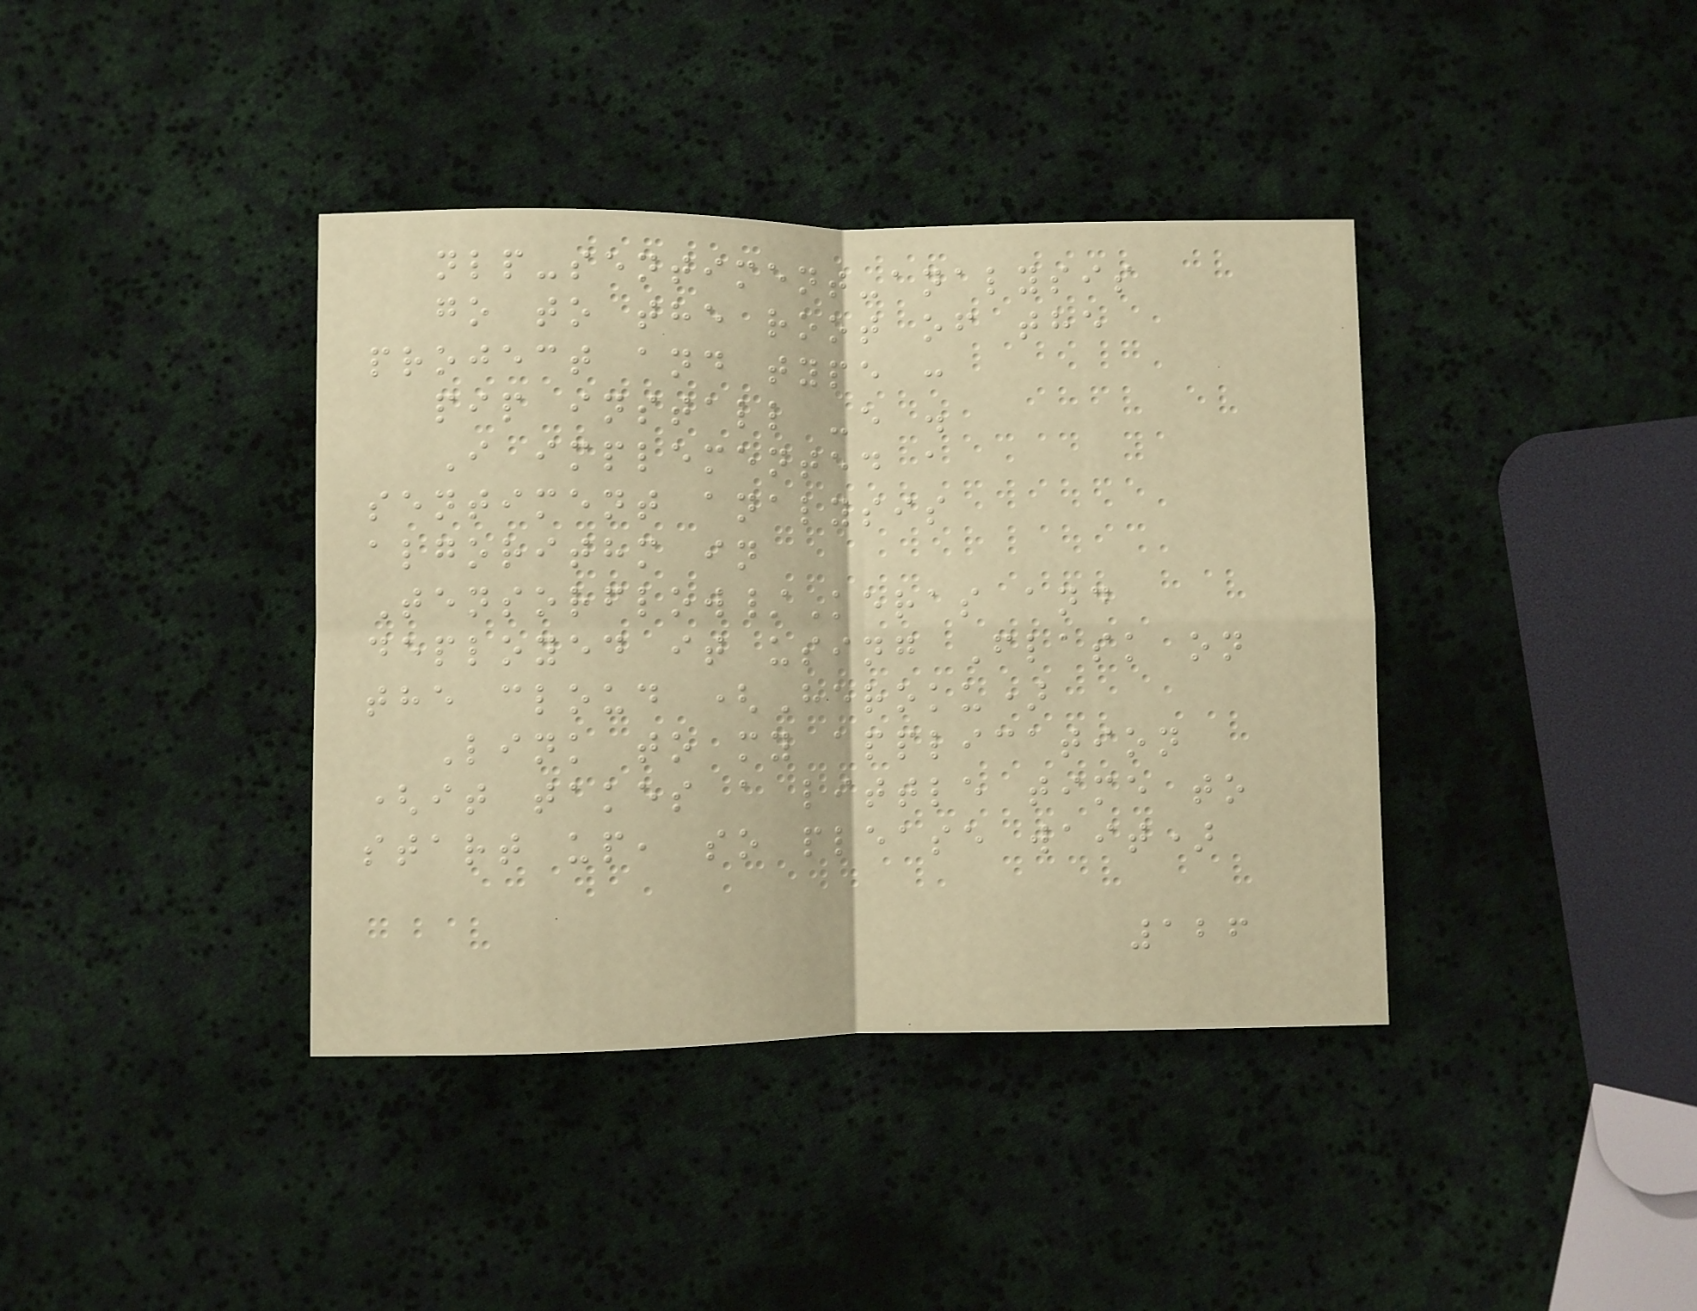nlp-sentiment-analysis
go to the root of the
project and type :
pip install -e .
I implemented a
sentiment analysis
algorithm in
Tensorflow/Keras and
deployed it using Flask on
the cloud (Heroku)
Link to my application
(it takes a little time to
start up, so please wait)
126
